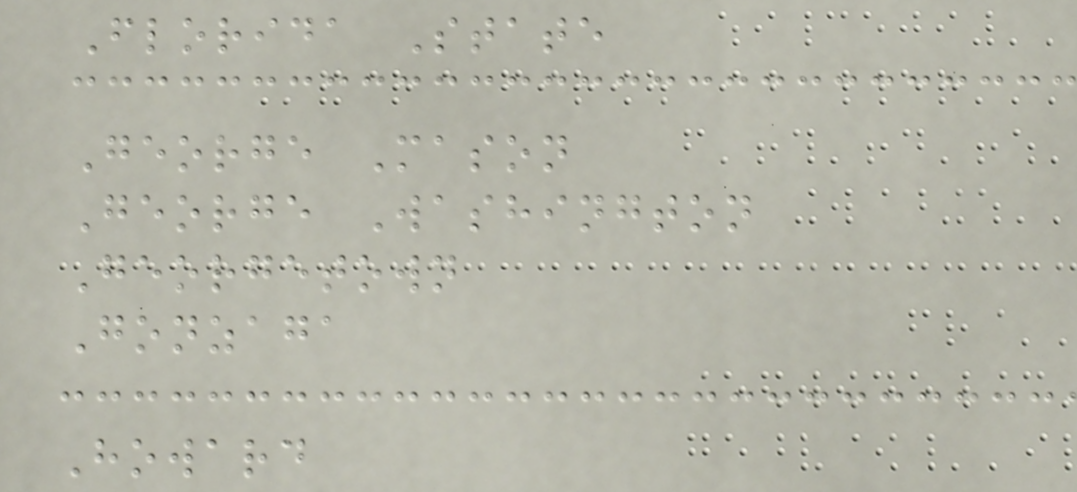Florida State
George Mason
George Washington
Georgetown
Gonzaga
Howard
